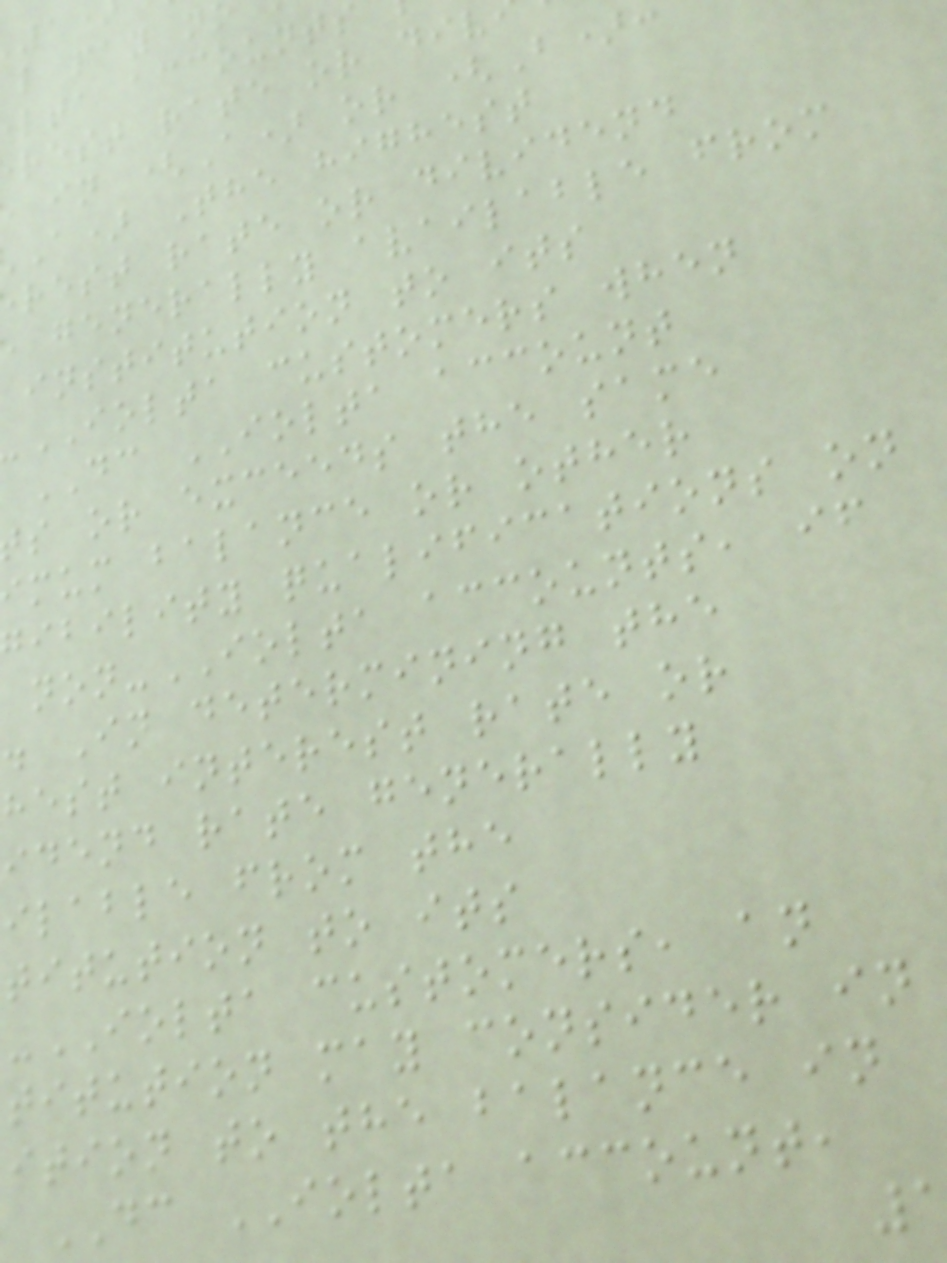lta accounts
rest rate or div
in (A) or (B)
A) The highest
rest rate or dividend
generally available from
institution to its
IOLTA customers when
DC IOLTA account
s or exceeds the same
mum balance or other
gibility qualifications on
non-IOLTA accounts, if
. In determining the
hest interest rate or
idend rate generally
ilable from the
titution to its
-IOLTA customers, an
titution may consider in
ition to the balance in
DC IOLTA account,
